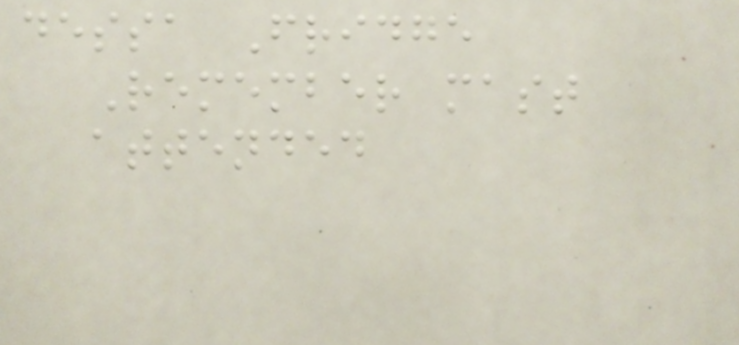dessa Fridge
Remember mast
attended
